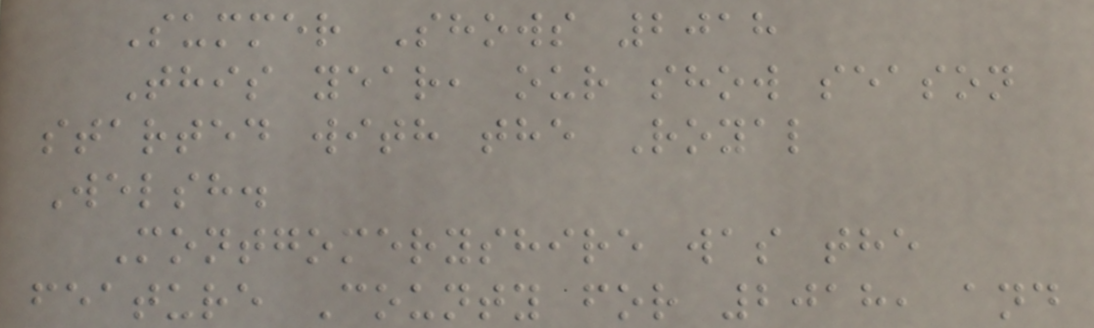Summer Shows 2018
This year, our show season
started with the Royal
Welsh.
Montgomeryshire was the
feature County for 2018, and
